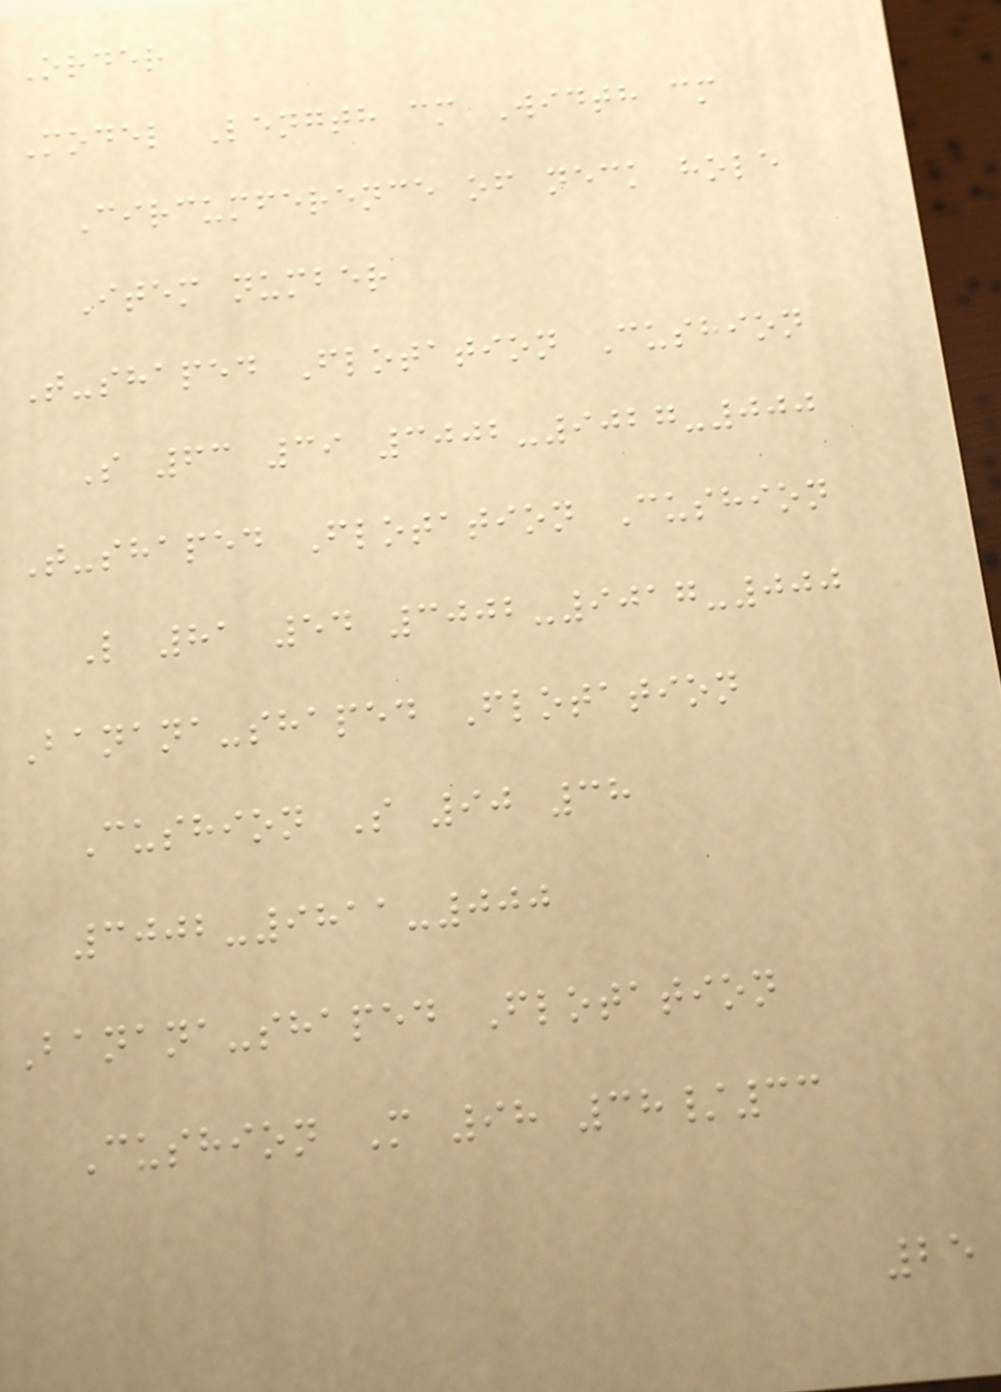Order
Model Length cm Width cm
Circumference of neck hole
Item number
T-shaped Flotation Cushion
S 63 39 3002-9027-000
T-shaped Flotation Cushion
L 81 54 3002-9017-000
Banana-shaped Flotation
Cushion S 90 38
3002-9811-000
Banana-shaped Flotation
Cushion M 98 38/33
25
